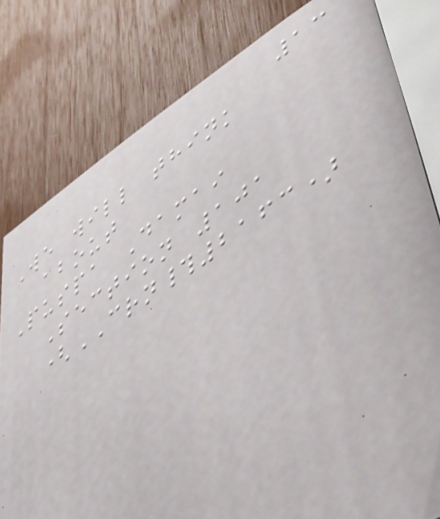13
We will think
about
Puspa Damai
Section 101
(CRN#2163)
